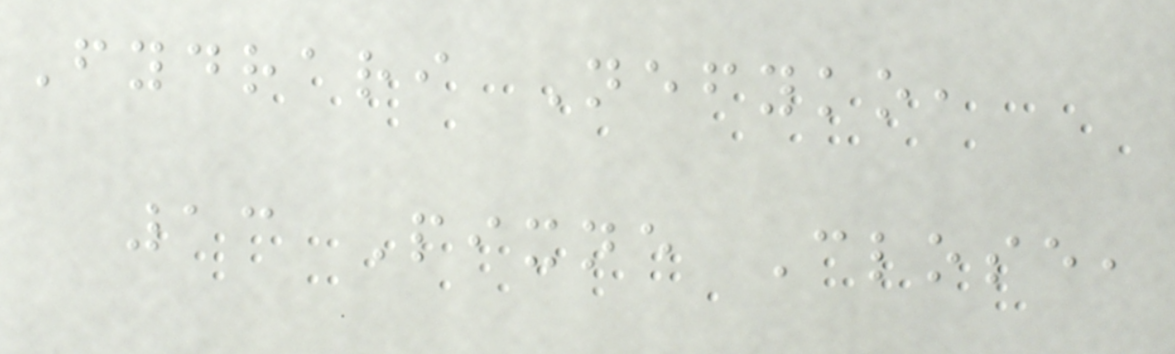Fydrari Nefyko,
13 Pixne Close,
